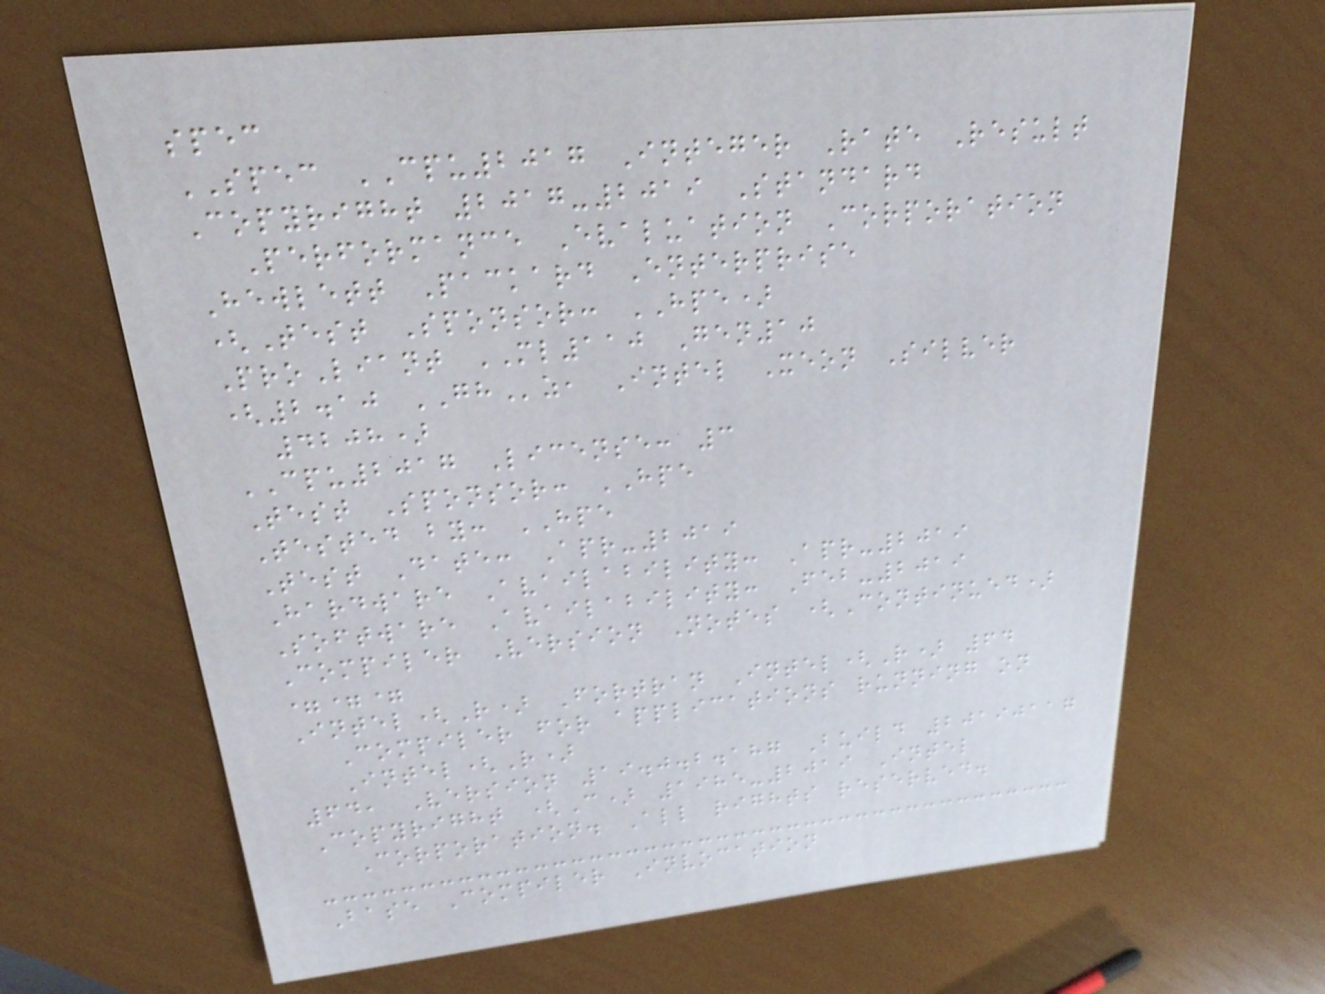spec
SPEC CPU2017 Integer Rate Result
Copyright 2017-2019 Standard
Performance Evaluation Corporation
Hewlett Packard Enterprise
(Test Sponsor: HPE)
ProLiant ML110 Gen10
(2.10 GHz, Intel Xeon Silver
4208)
CPU2017 License: 3
Test Sponsor: HPE
Tested by: HPE
Test Date: Apr-2019
Hardware Availability: Apr-2019
Software Availability: Feb-2019
Compiler Version Notes (Continued)
===
Intel(R) Fortran Intel(R) 64
Compiler for applications running on
Intel(R)
64, Version 19.0.2.187 Build 20190117
Copyright (C) 1985-2019 Intel
Corporation. All rights reserved.
Base Compiler Invocation
